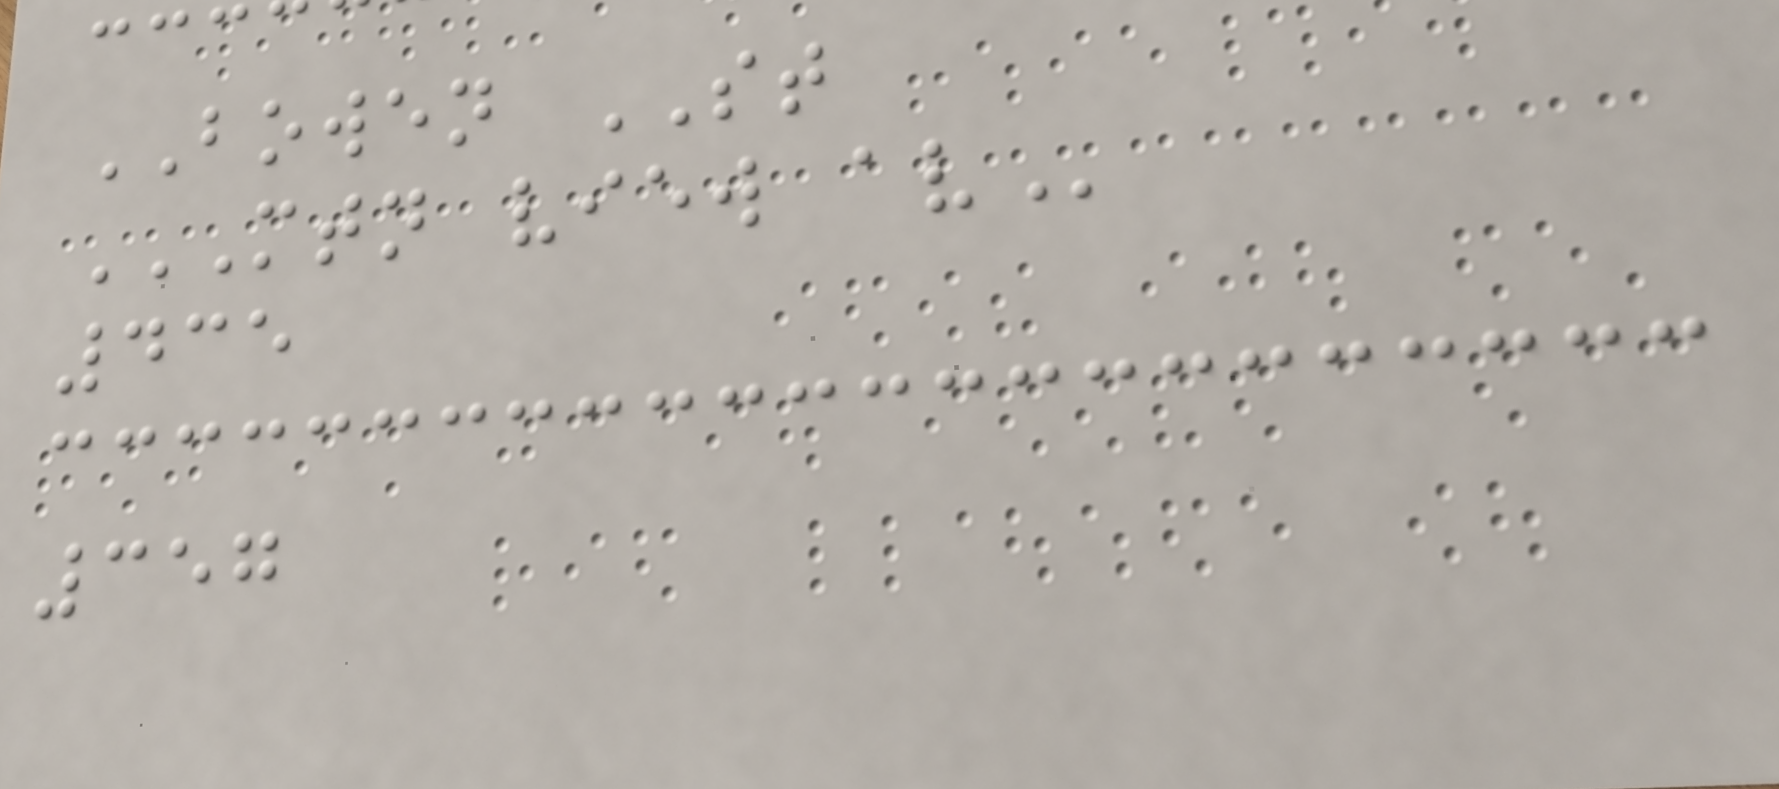BOWEN ST
MTN VIEW AV
435
357
